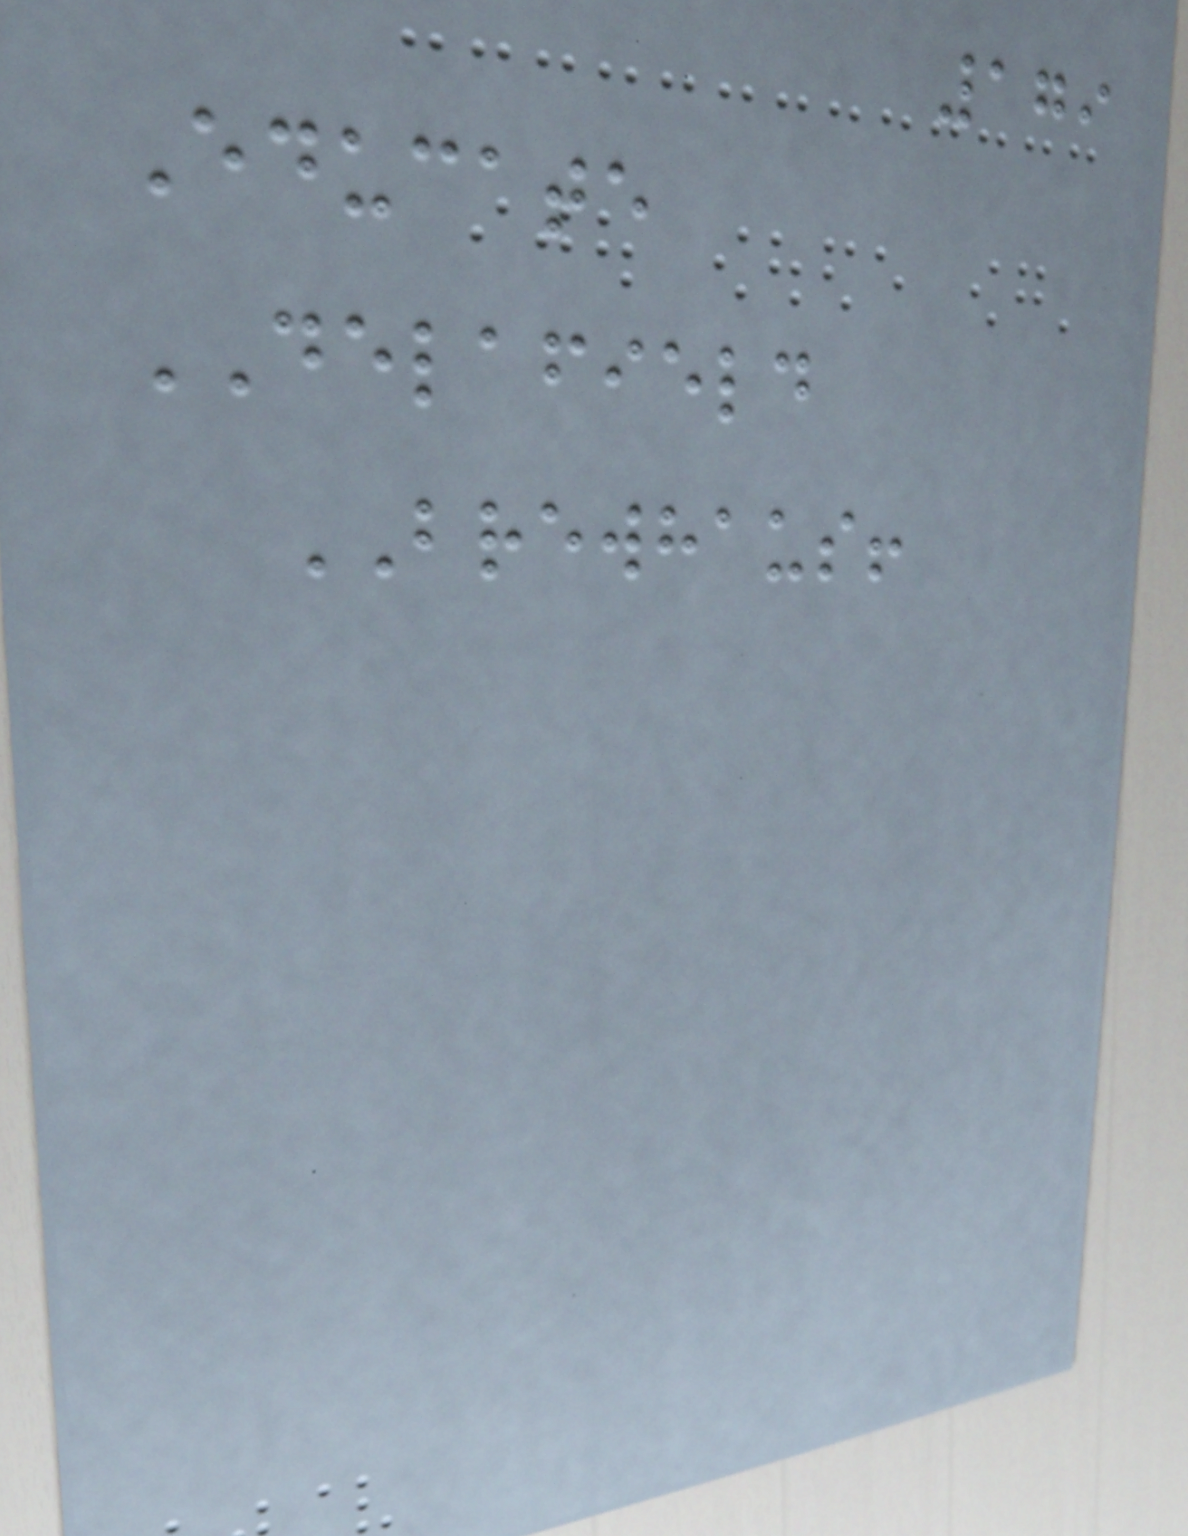179
Educate
DELAFIELD
BREWHAUS!
